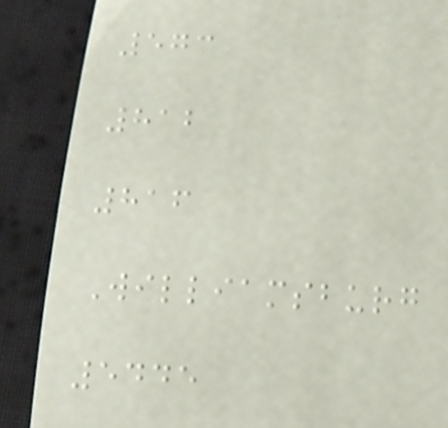573
812
816
Williamsburg
5445
